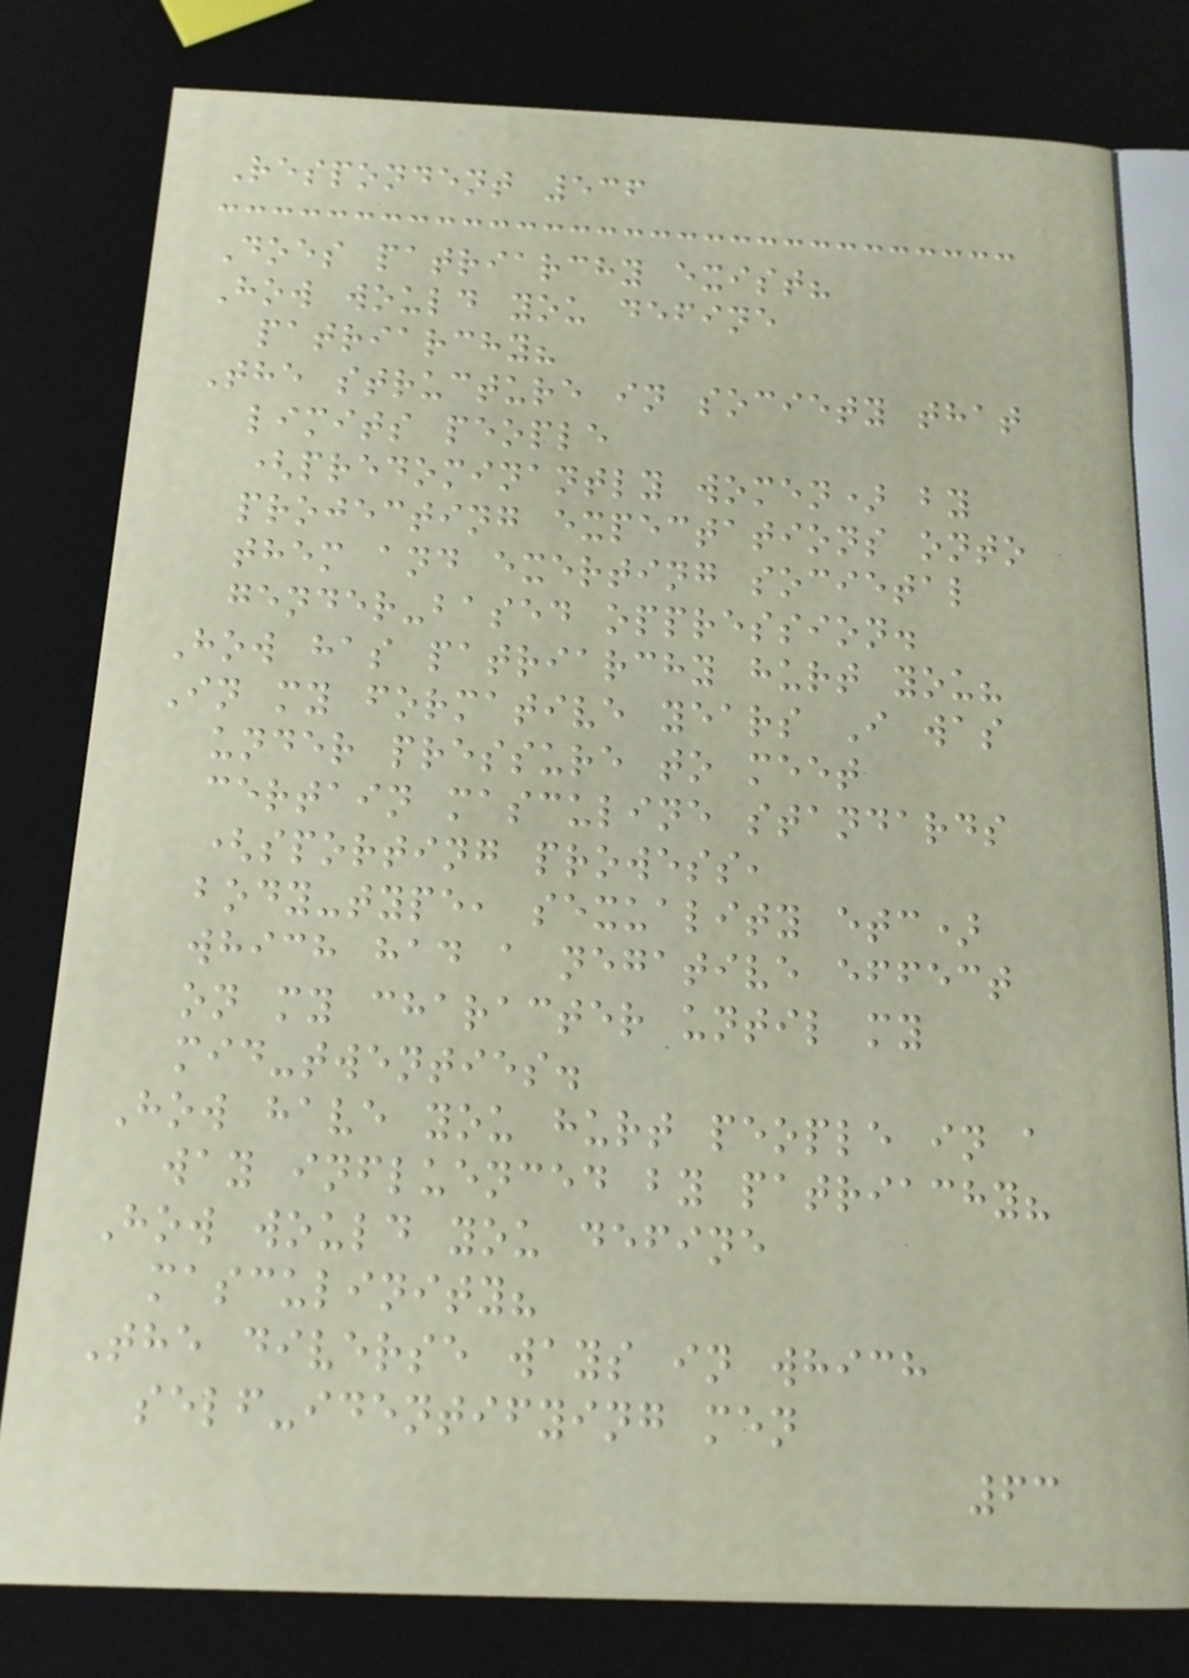Respondent 536
Does patriarchy exist?
How would you define
patriarchy?
The structure in society that
limits people
(predominantly women) by
projecting expectations onto
them and exerting societal
gender-based oppression.
How has patriarchy hurt you?
In my formative years I was
under pressure to meet
certain masculine standards
(sporting prowess,
body-type, sexuality etc)
which had a negative effect
on my character until my
mid-twenties.
How have you hurt people in a
way influenced by patriachy?
How would you define
masculinity?
The diverse ways in which
self-identifying men
63
